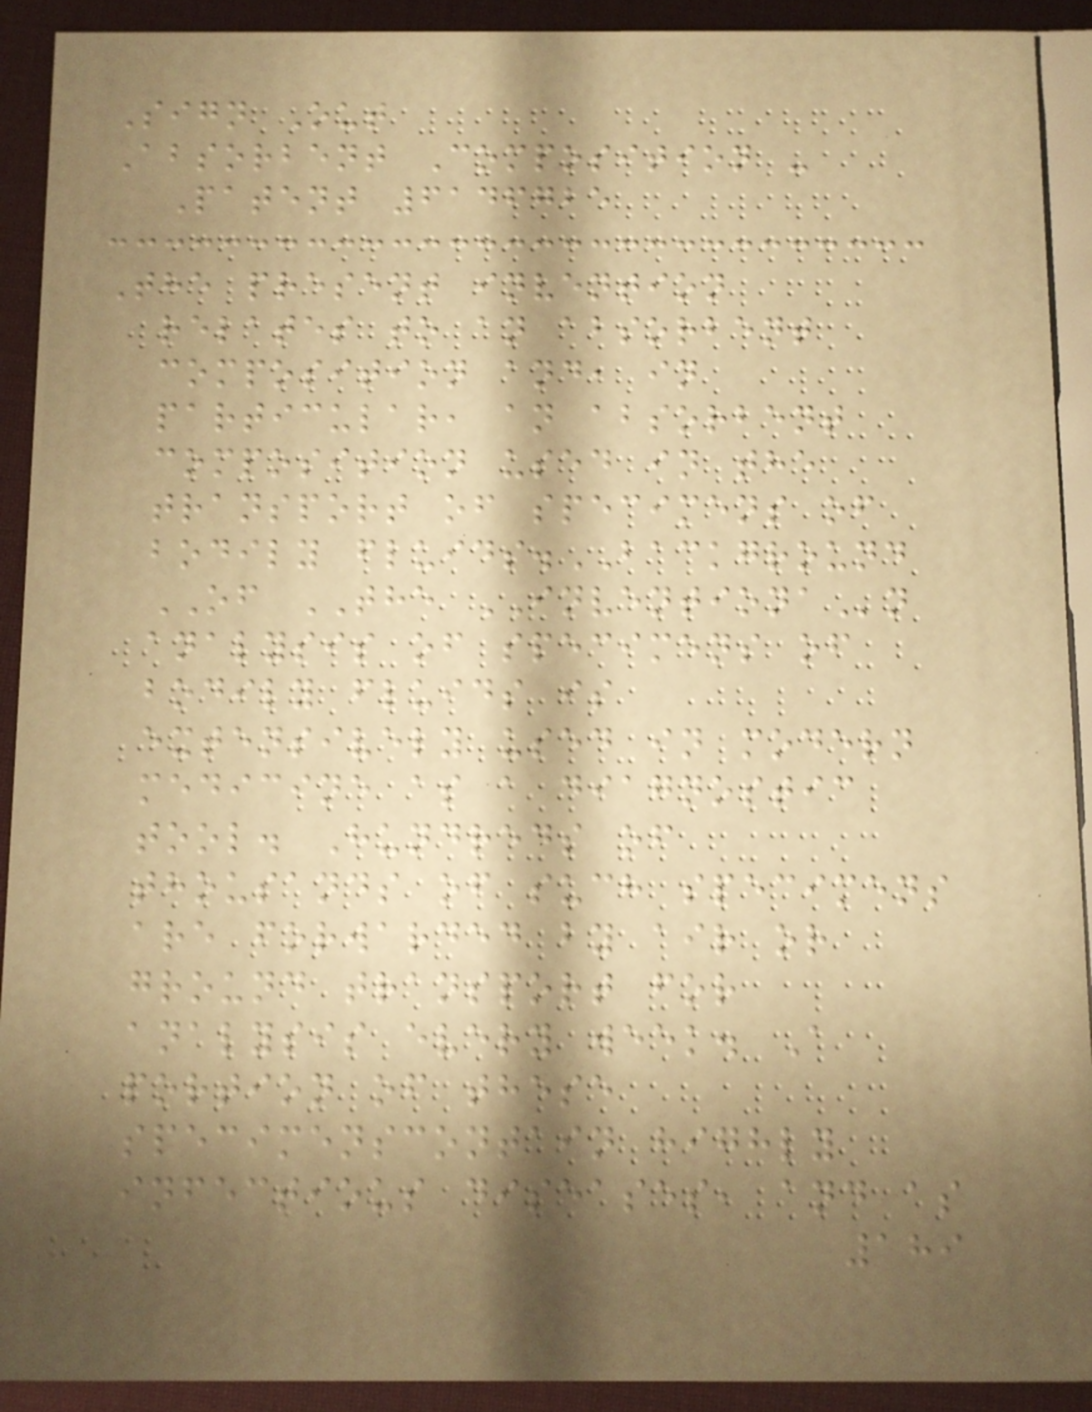Sign Out
Absorbent Composition -
Patent 6146725
The present invention
relates to an absorbent
composition and, in
particular, an absorbent
composition used in the
transport of specimens of
bodily fluids.BACKGROUND
OF THE INVENTIONAn
analysis of specimens of
bodily fluids is
extensively used in modern
medicine as a diagnostic
tool. Hundreds of
thousands of such specimens
are forwarded by air or
ground transport for
analysis every week. A
portion of these
specimenscontain highly
infectious diseases, and as
189
